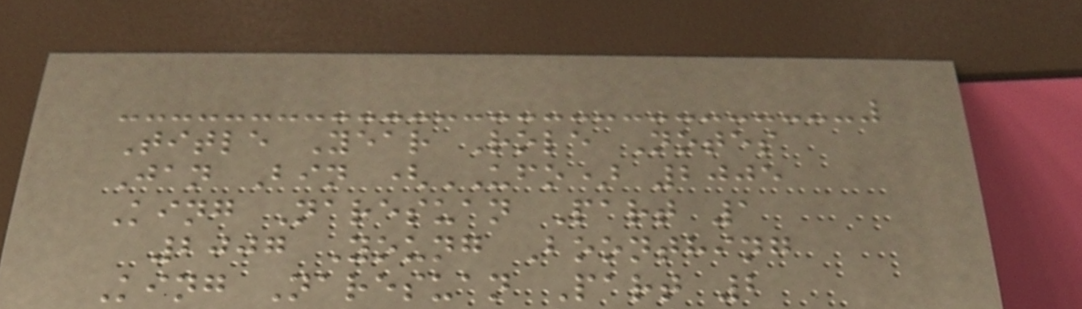Title Year Role Notes
Jan Bin (UFO) 2005
King Naresuan Part 1
2007 Young Boonthing
King Naresuan Part 2
